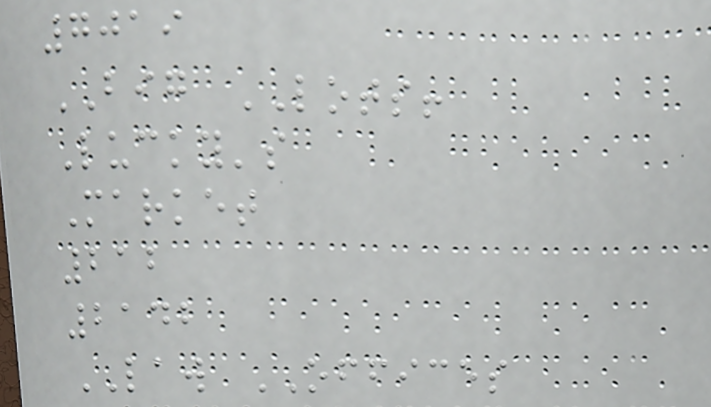7019
BIG LOTS!
Lucky's
Market
212
2142
LAW OFFICES
